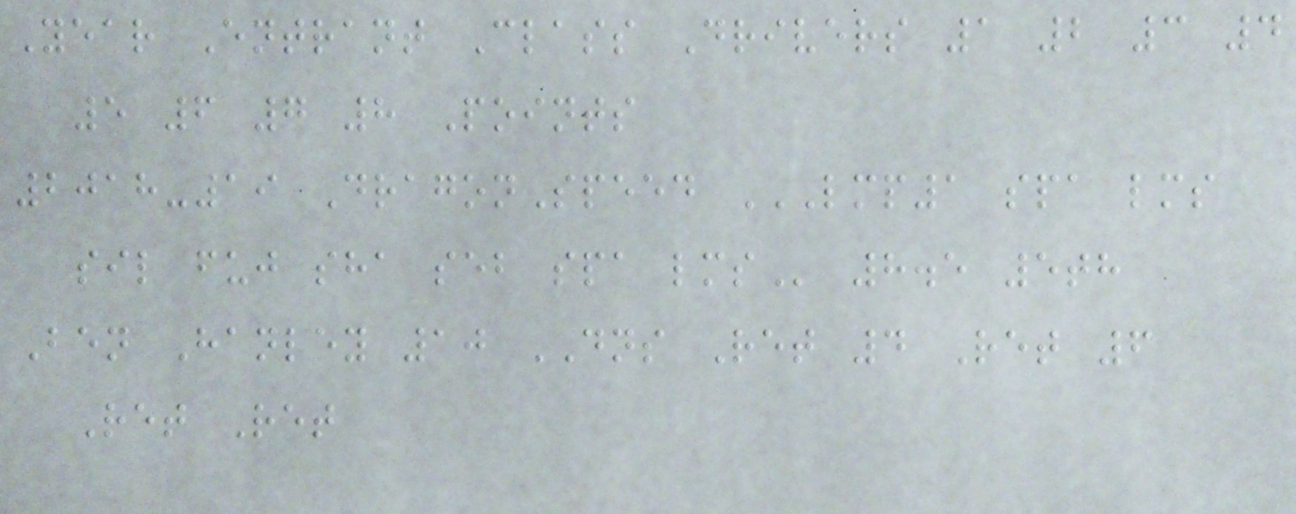Year Entrant Class Drivers 1 2 3 4
5 6 7 8 Points
2018-19 DragonSpeed LMP1 SPA LMS
SIL FUJ SHA SEB SPA LMS 8.5 5th
Ben Hanley 10 DNS Ret 4 Ret 6
Ret Ret
